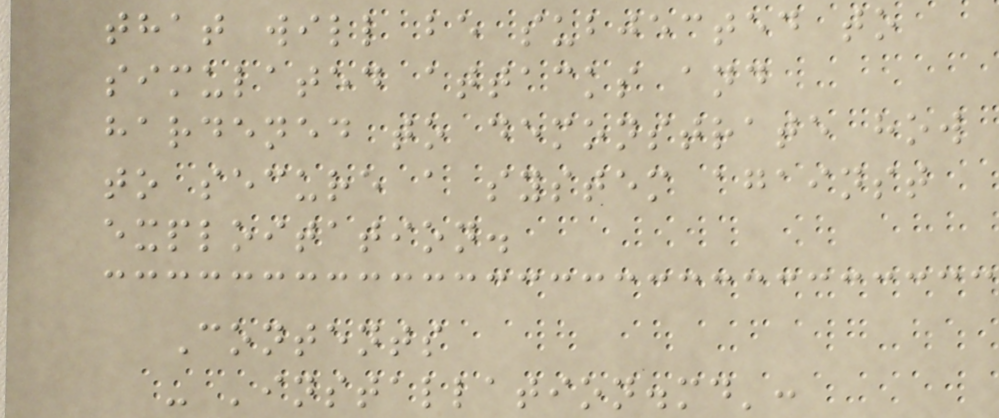that will be subjected to
simulated attacks and
hardened to demonstrate how
to secure a system against
exploitation.
Contents
- 'installation.md':
